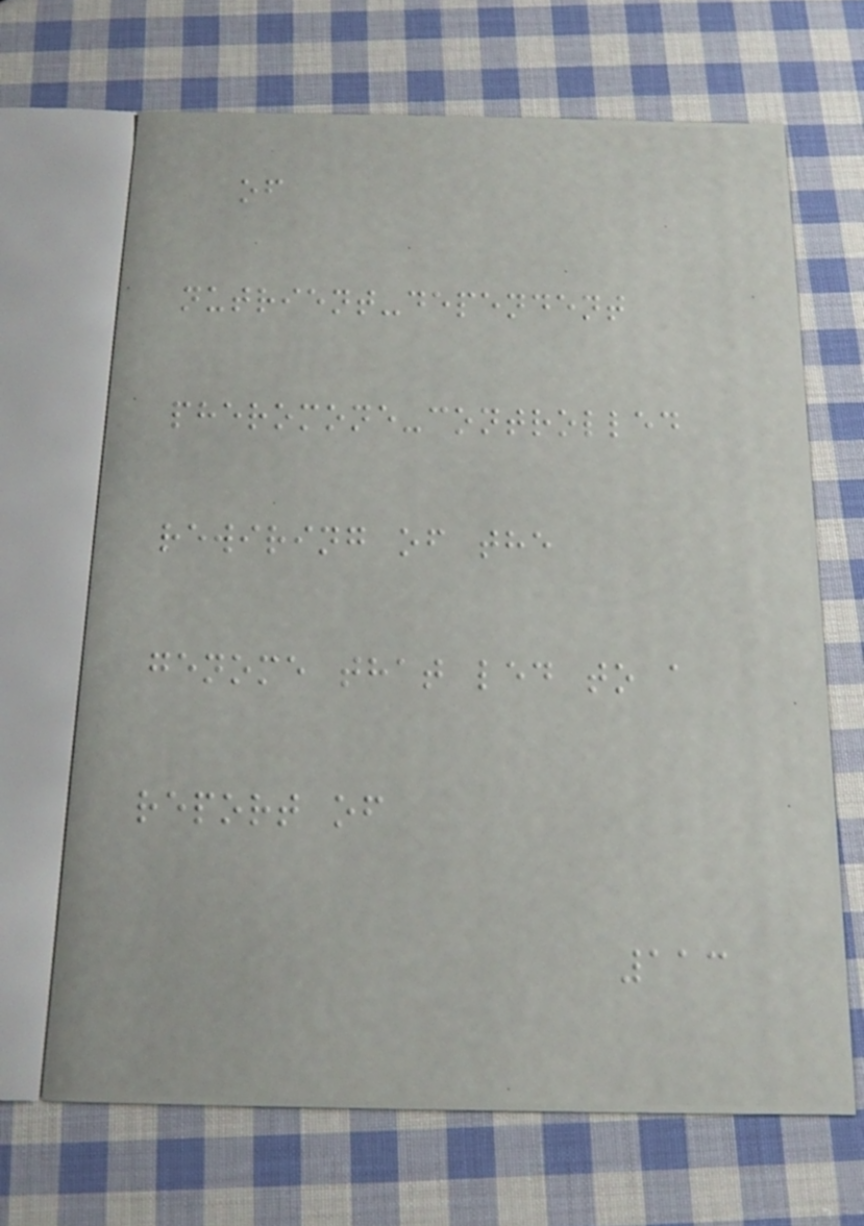of
nutrient-dependent
pheromone-controlled
rewiring of the
genome that led to a
report of
113
